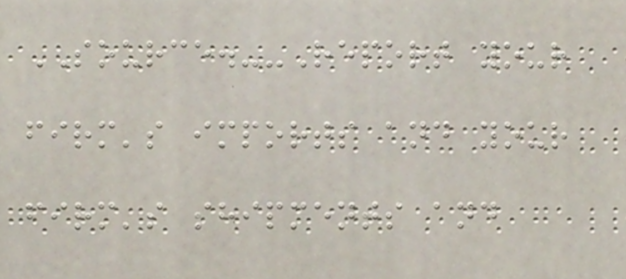SOURCE.--Report your
firm's imports and your
firm's shipments and
